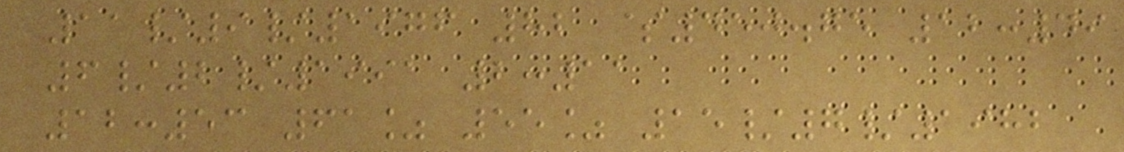11/9/1976 82 $450.75 12:49
6/2/1991 2:11
12:53 61% 55% 15/7/1982
